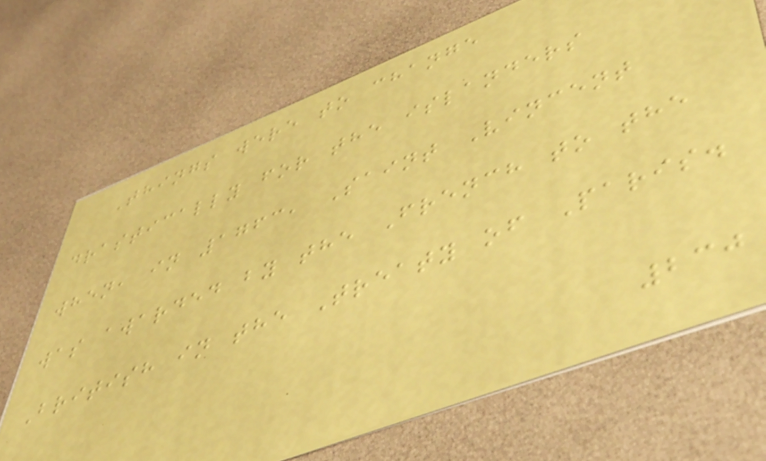Things were to change
drastically for the islanders
when, in 1763, Saint Vincent
was awarded by the French to the
British in the Treaty of Paris.
230
